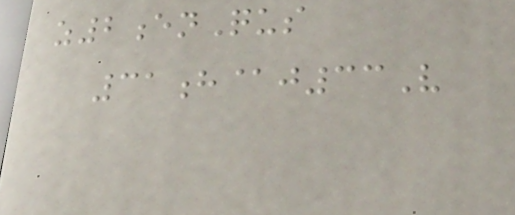z2enQus
31h@j33V
